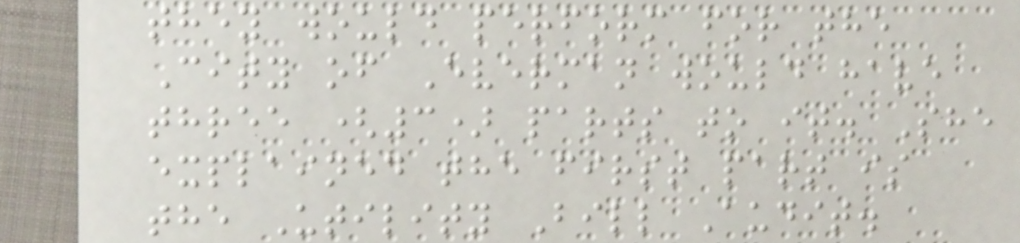they would perform for the
City of Everman would have
three (3) parts to it. She
explained the first part is
the Utility Bill Audit.
